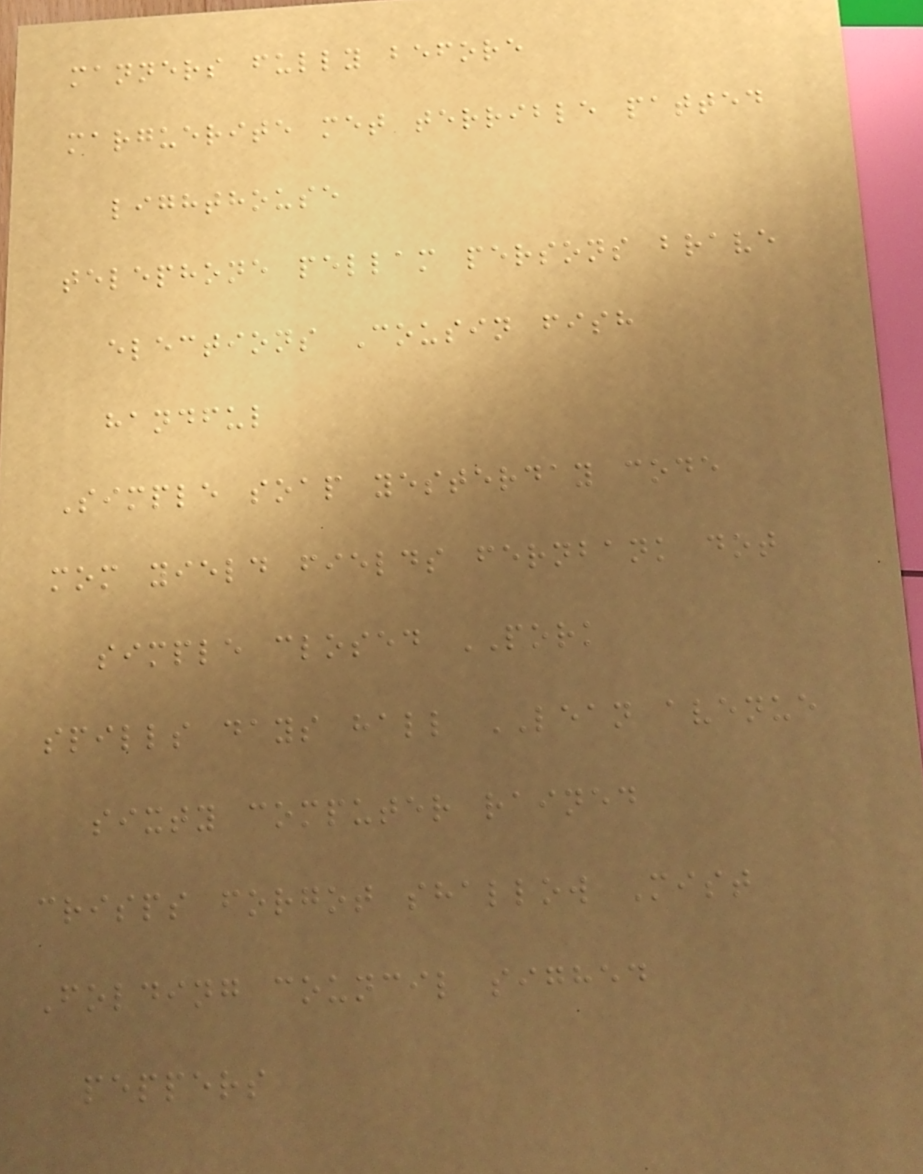manners fully before
marguerite met terrible patted
lighthouse
telephone pellam persons brave
elections Cousin fish
handful
Simple soap yesterday code
mom yield fields fernbank dot
simple closed PORK
spills days hall LEAN avenue
sixty computer rained
crisps forgot shallow Mist
Folding council sighed
peppers
